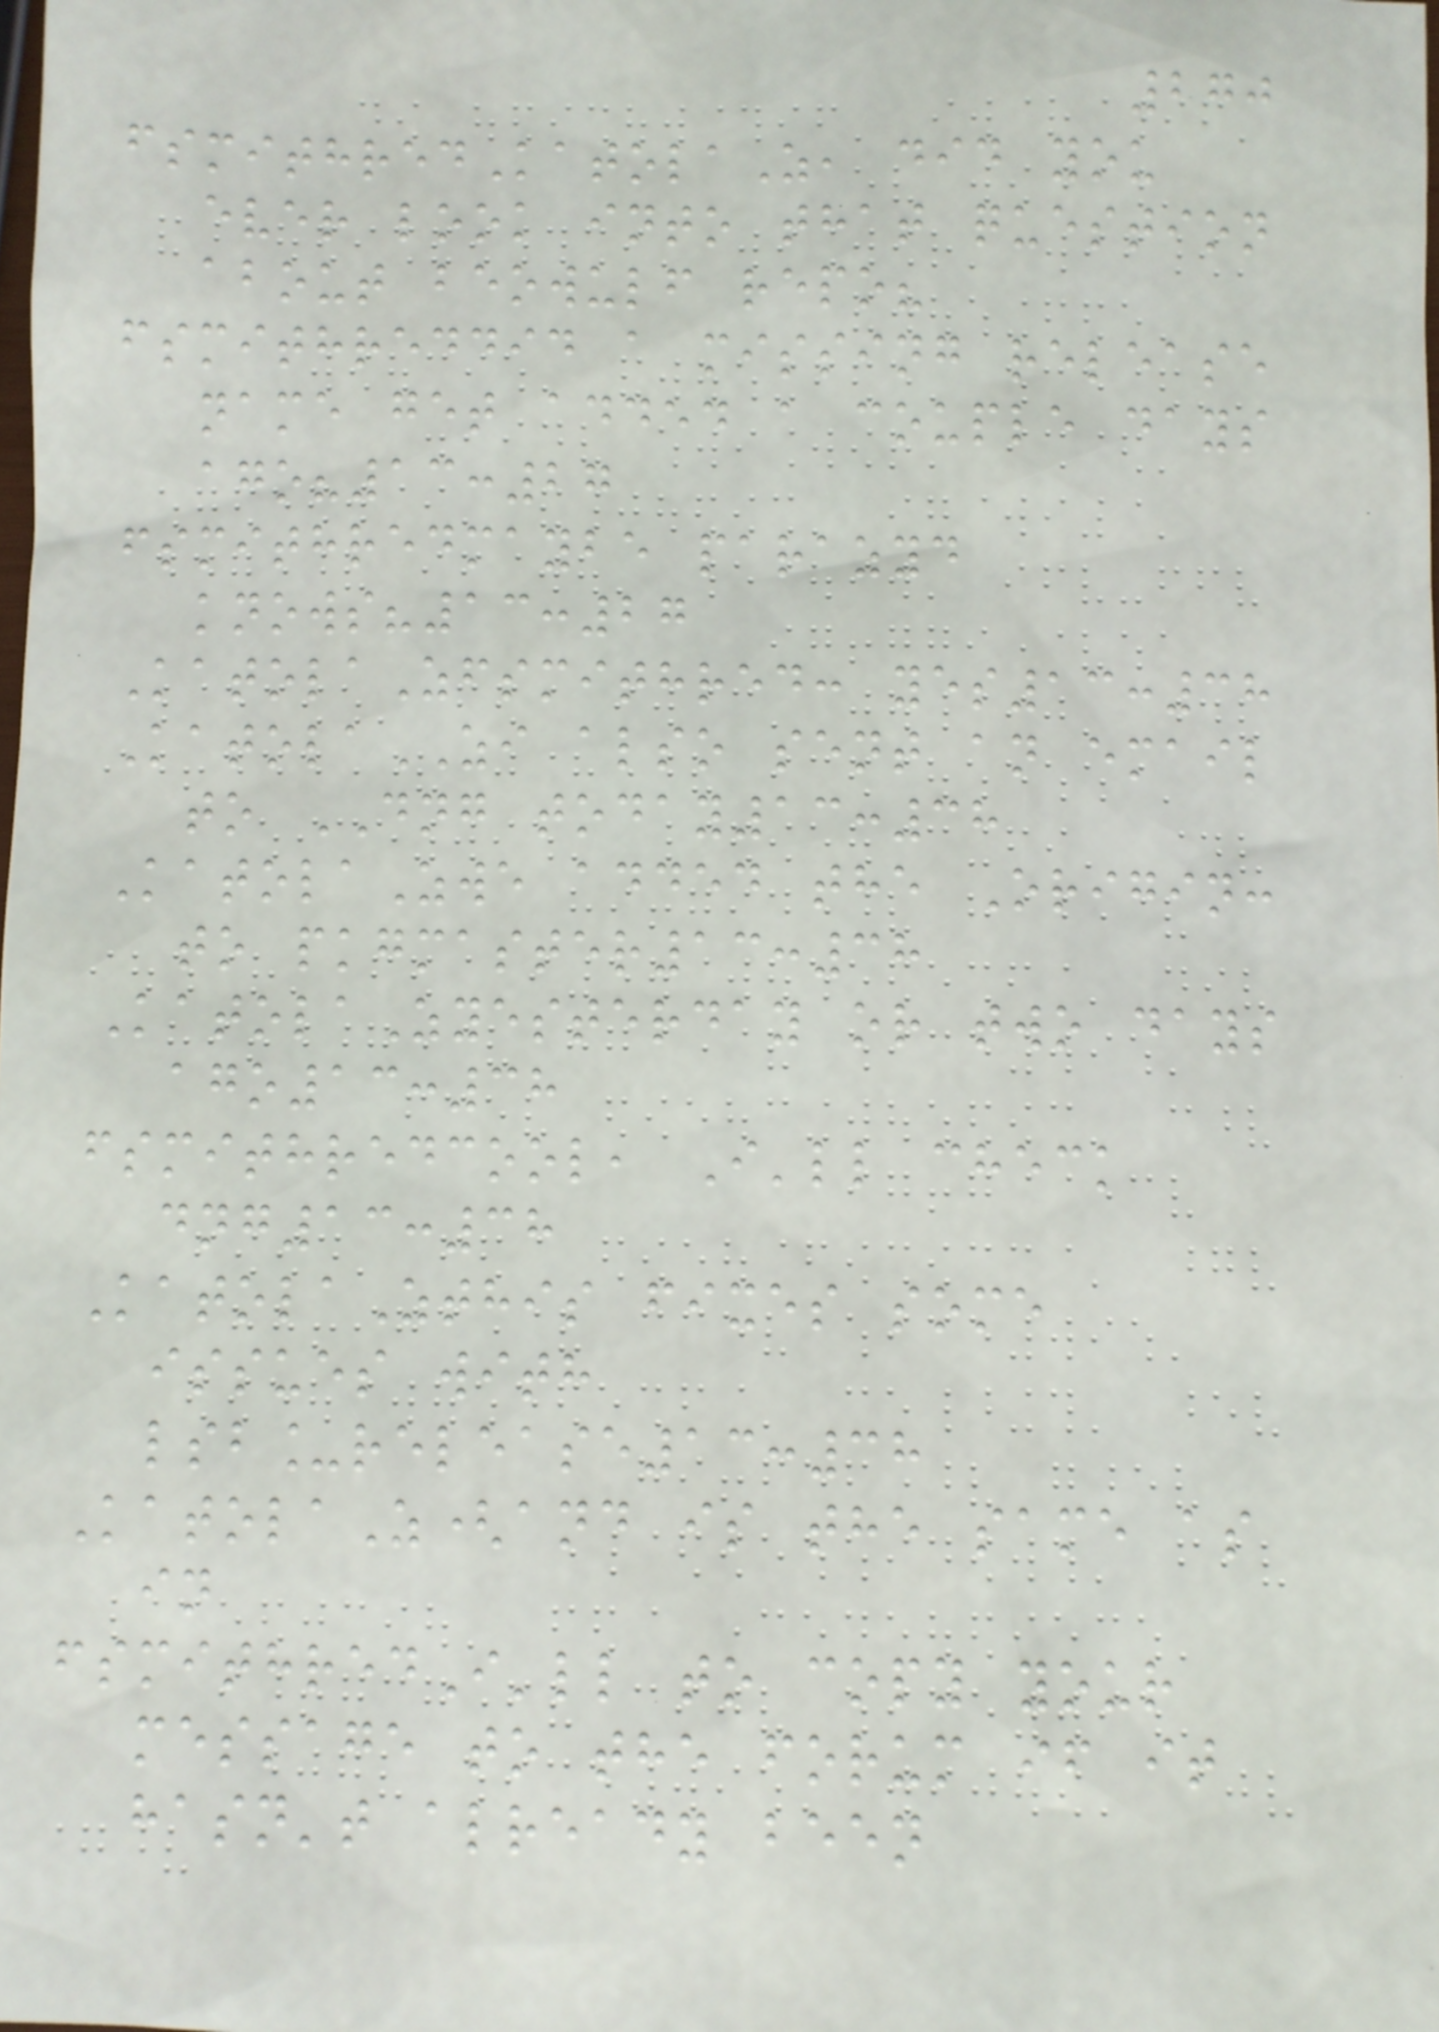270
fsmithredKatolaZ, did you
ever look into that question
about beowulf repo?
fsmithreddid a missing release
name get added a couple days
ago?13:27
fsmithredmaybe parazyd
knows?13:27
KatolaZfsmithred: yes13:38
KatolaZI also sent an email
to DNG today13:38
KatolaZwe added the Origin:
to pkgmaster13:38
KatolaZyesterday or two days
ago13:38
fsmithredcool, I'll check
dng13:38
KatolaZthis fixes some
issues with
lsb_release13:38
KatolaZ(and is the same as
in
fsmithredI'll to copy your
message to the forum if it
hasn't already been
